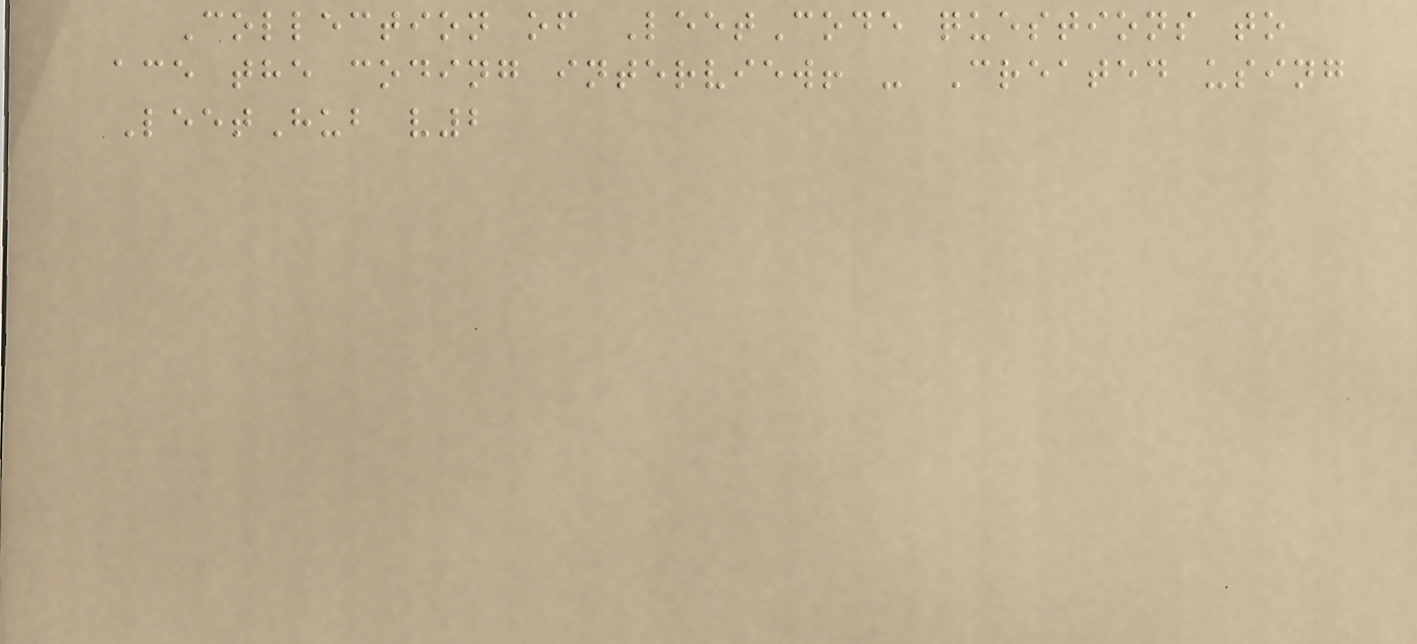Collection of LeetCode questions to
ace the coding interview! - Created using
LeetHub v2
